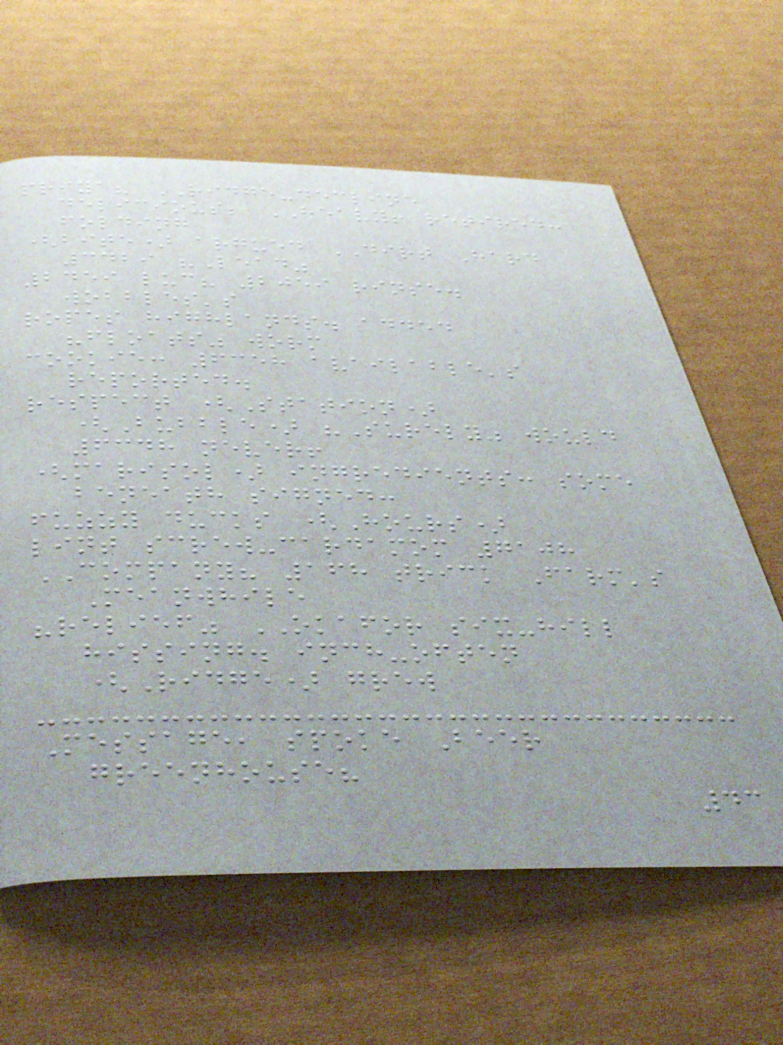priya? RIDGE-decline
delicious; HEAVY! retired:
folding
(bite) argued DIRT Hard
3429 "Lead"
2459 luc? 2059 rinse.
wobbles's
ropes highlands. added
"floats" worm
cookie: 6358 available's
reported.
respect (Station)
(Bubble) "Surely" would
6348 never!
(marisol) ingredients: some
beneath signed:
fuzzy ducks (Hours)
lint screw-cardamom 7108
COMPANY? 168 trick Farm's
Meanwhile
"relief" OKAFOR six-hill
hissing. inch-often
(Ridge) grew
Message, spoke Beer
greenhouse?
43
